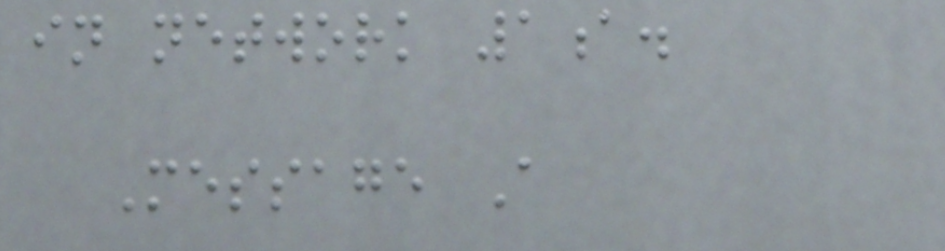in network 1a.
Message A
